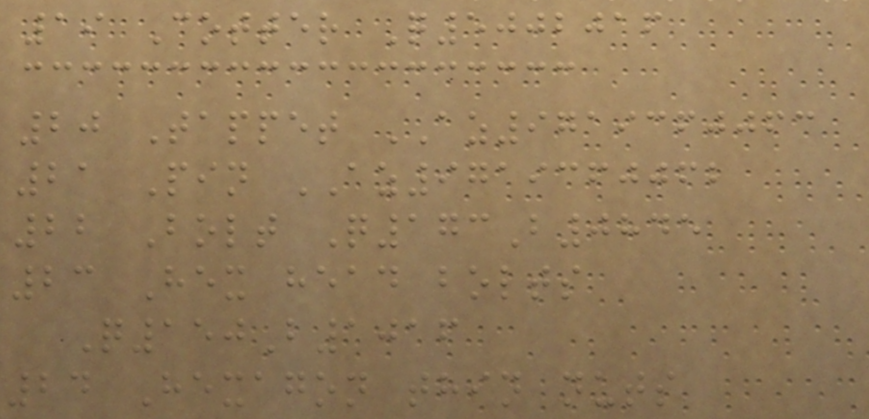19 Cotter Q5002016
20 Tappet AZ9719360063
21 Pin AZ9719360062
22 Bolt Q173B0845
23 Hex head bolts
Q150B1016
24 Hexagon thin nuts
